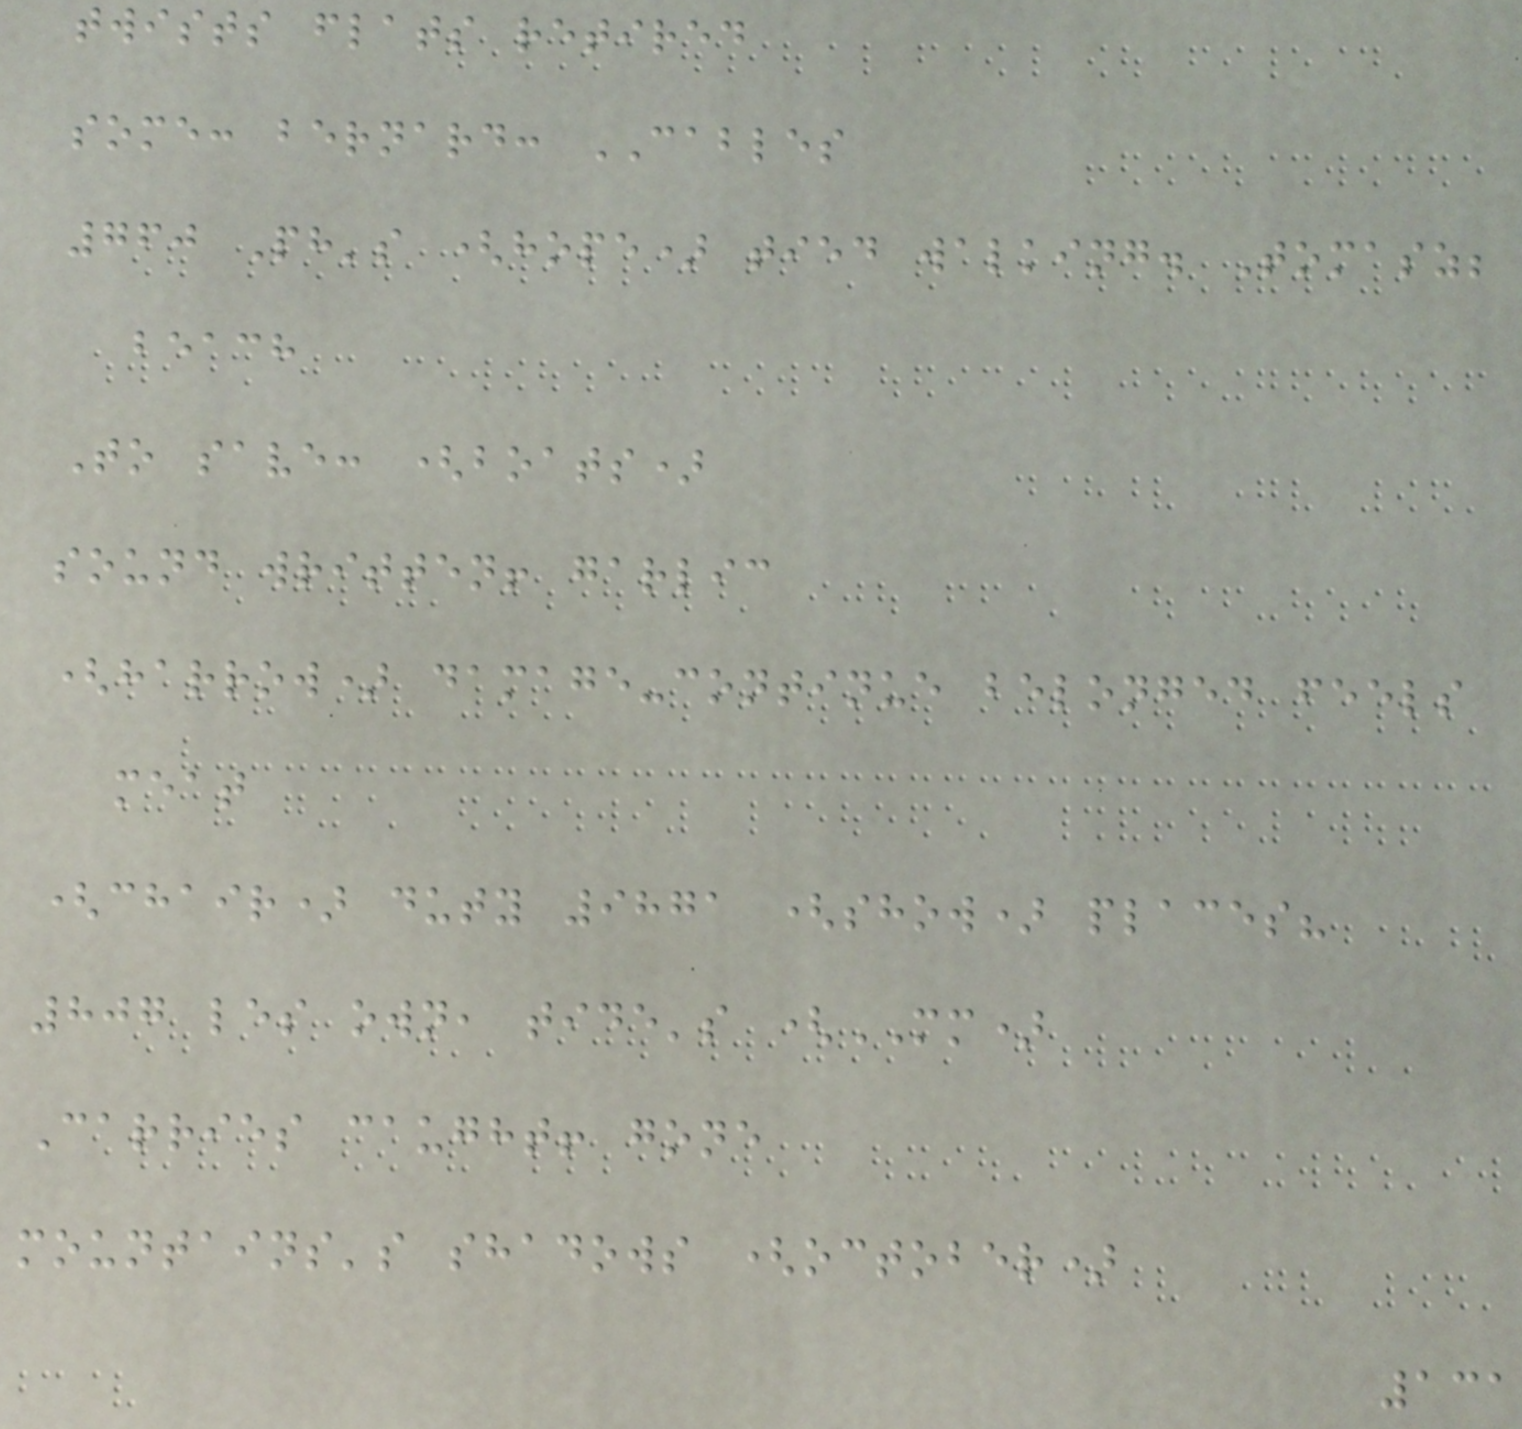twists flats retired
some: bernard: CABLES
760 Ph's (hope) tied walking. Tomasz;
beach
To save: (boats)
sound written! garlic
(harrow) damage-continue belonged feels
meat
(chair) duty 9871 (show) places?
807 les own, tide's (MM)
Carries caught! gone
mountains's shadows (october)
131
